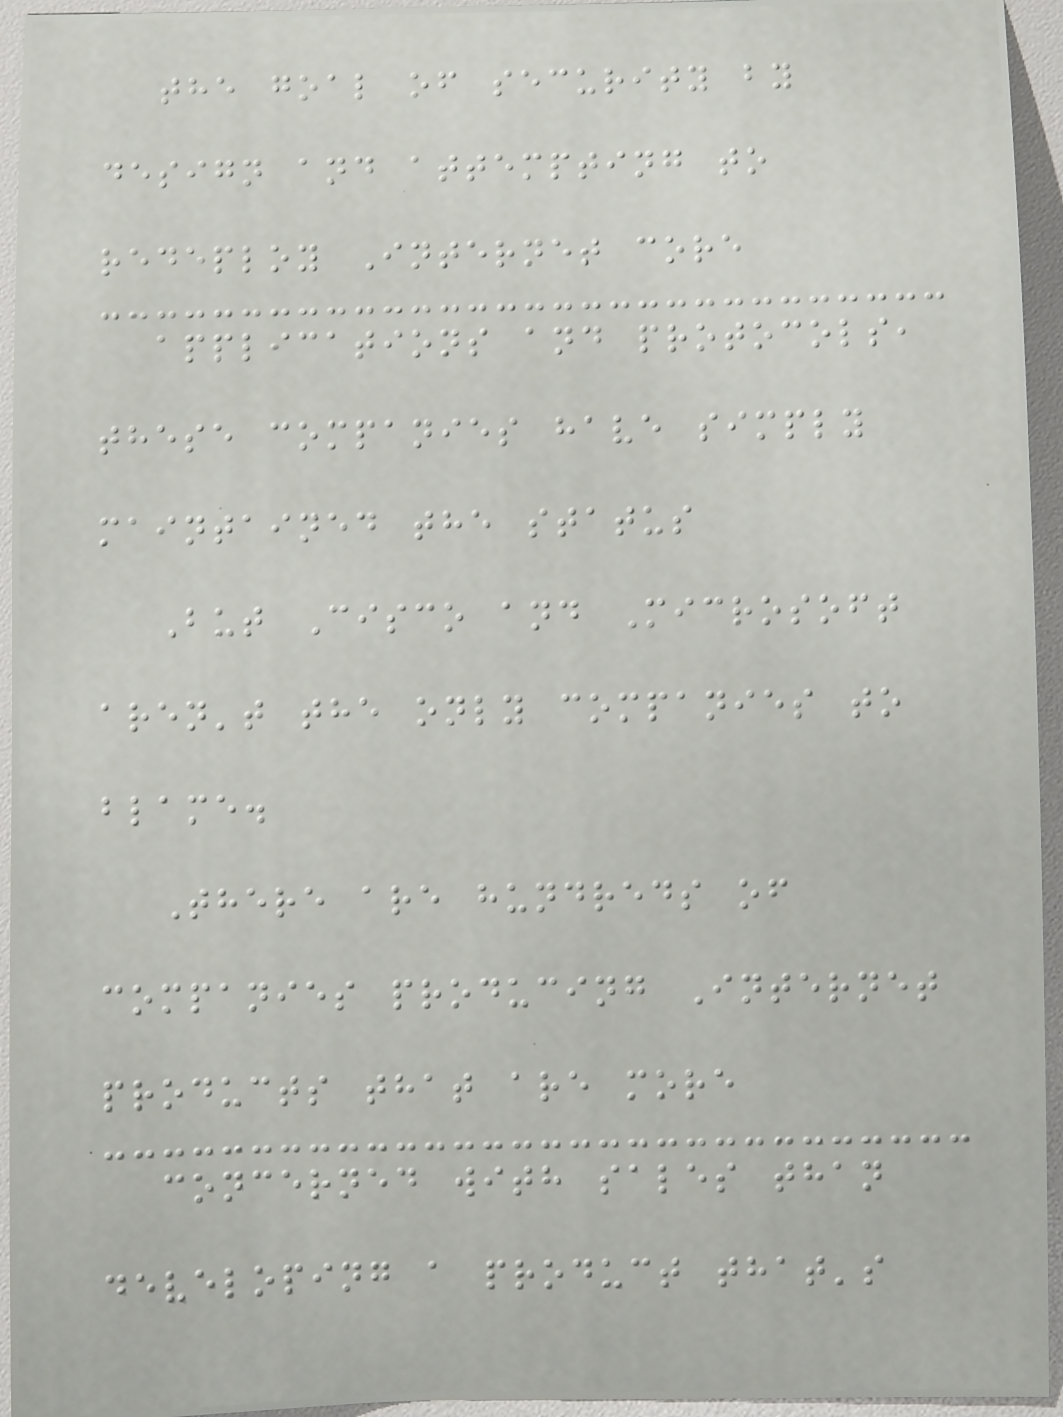the goal of security by
design and attempting to
redeploy Internet core
applications and protocols,
these companies have simply
maintained the status
But Cisco and Microsoft
aren't the only companies to
blame.
There are hundreds of
companies producing Internet
products that are more
concerned with sales than
developing a product that's
